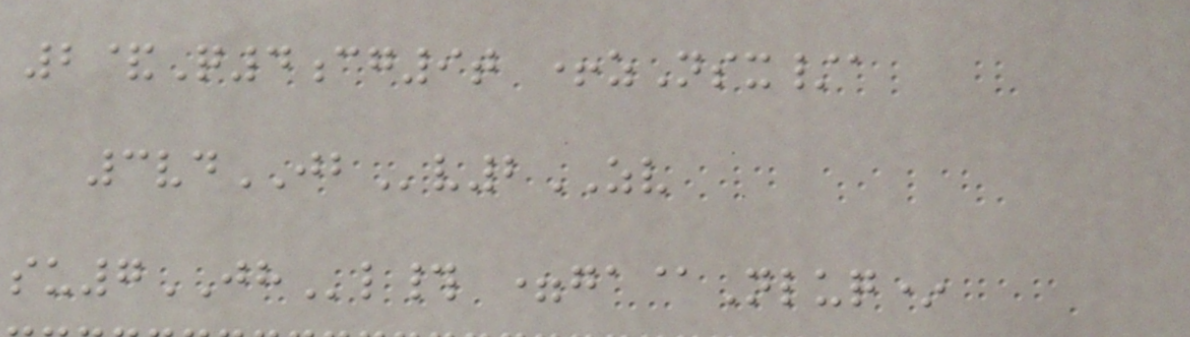2&Q4cg9t +zNsx/a
3vdJBv2ZV
su7JHl# =ga@Nluq*
